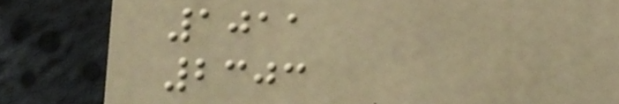1011
2303
